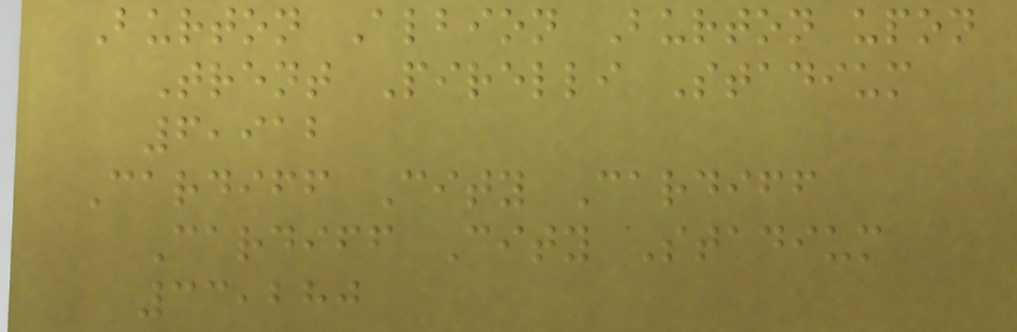Burton Albion Burton upon
Trent Pirelli Stadium
6,912
Cardiff City Cardiff
Cardiff City Stadium
33,280
